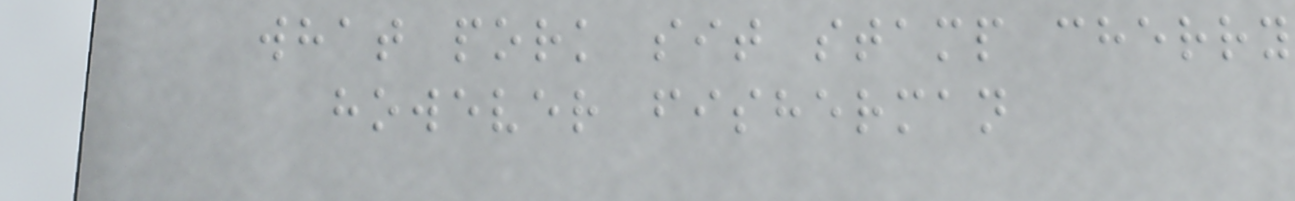what pork sit stamp cherry
however fisherman
